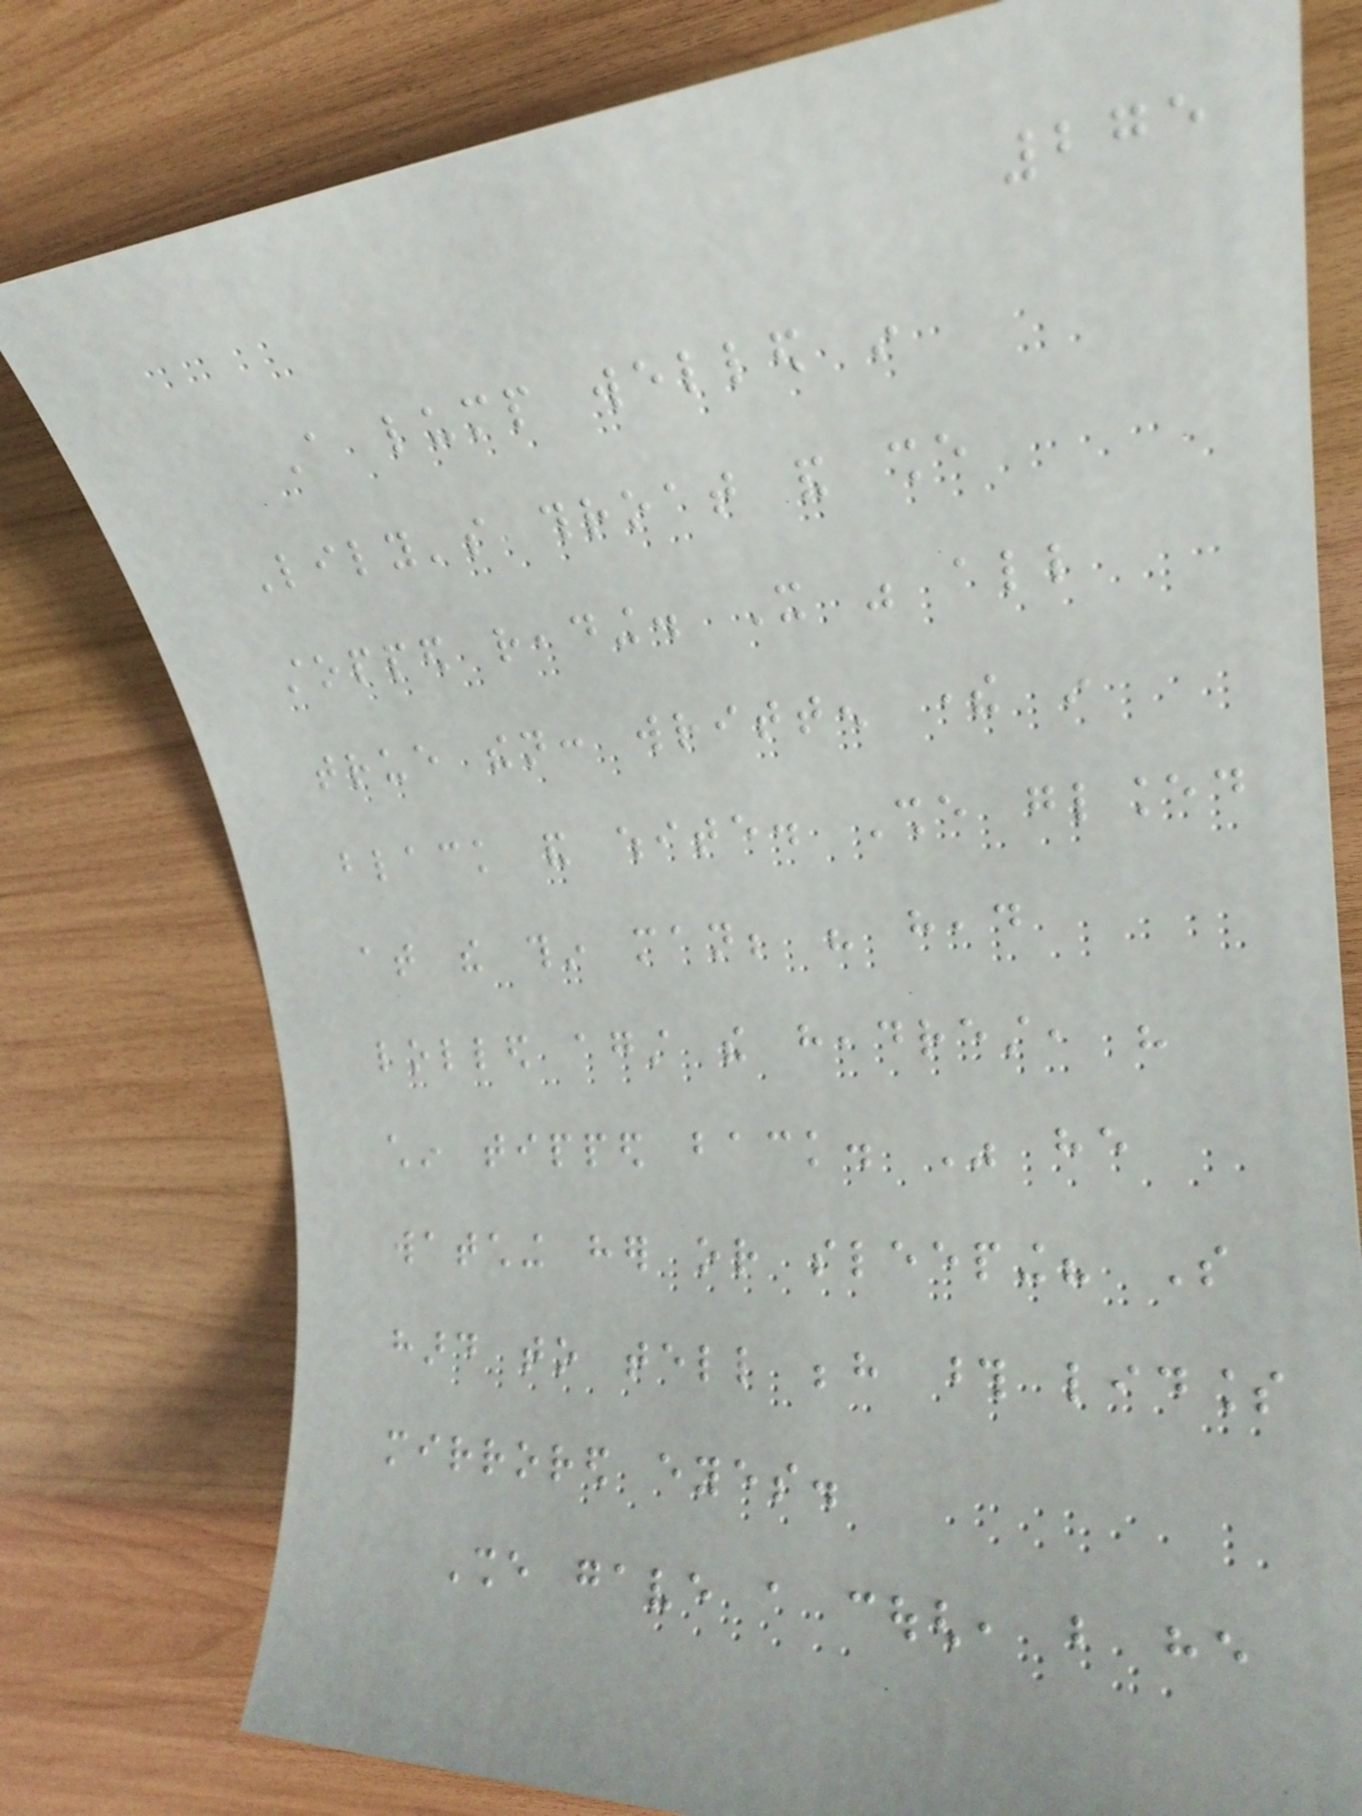275
A lump welled in
Lily's throat and she
stopped reading. It was all
true then: written there in
black and white. She glanced
at the thin man; his head
lolled against the headrest, his
chin tipped back. Was he
watching her or sleeping? So
hard to tell behind those lidless
mirrored eyes.
She gave a cough, but he
